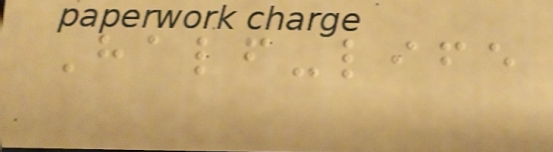Half-life
